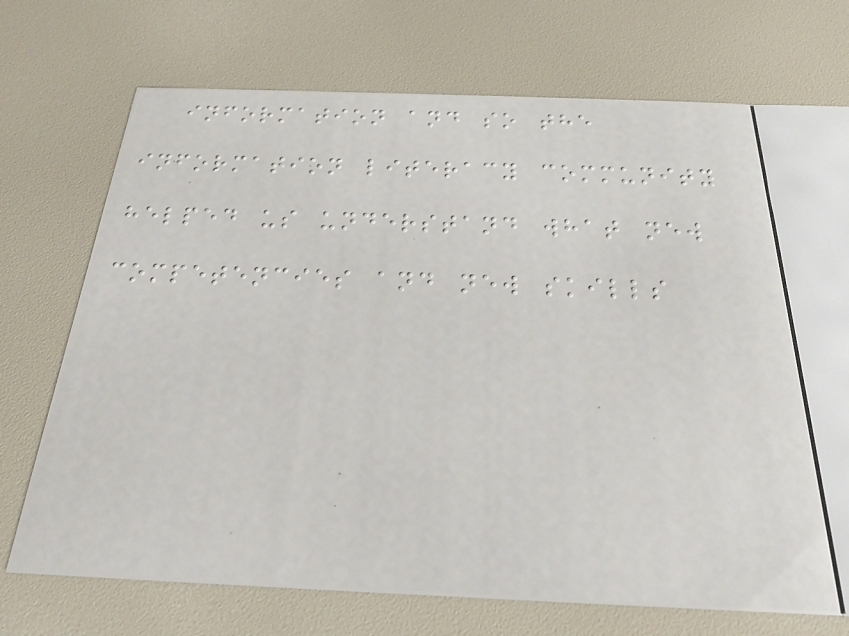information and so the
information literacy community
helped us understand what new
competencies and new skills
